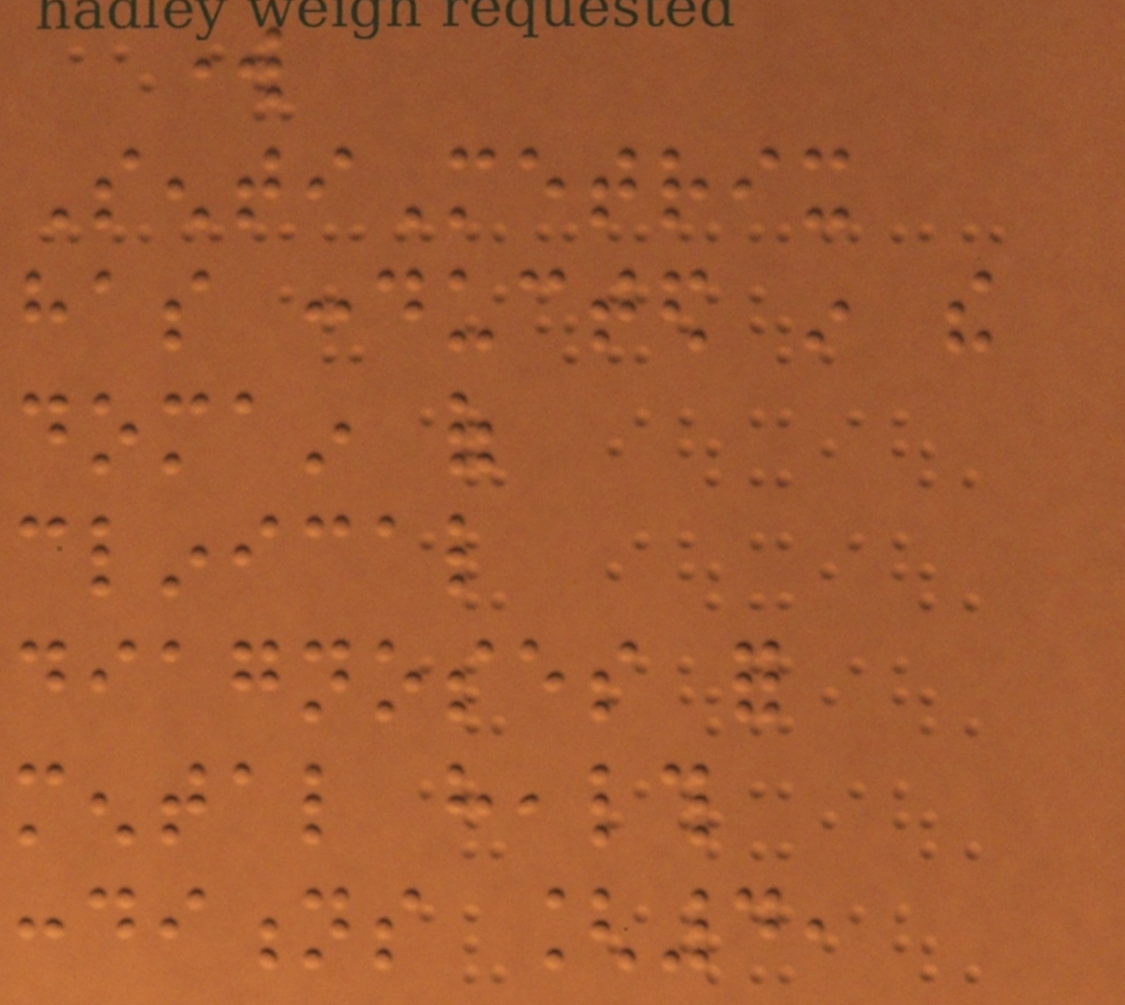work
SentiMetrix
has conducted in the
domain of
clinical
diagnoses for
mental health
conditions [4,
